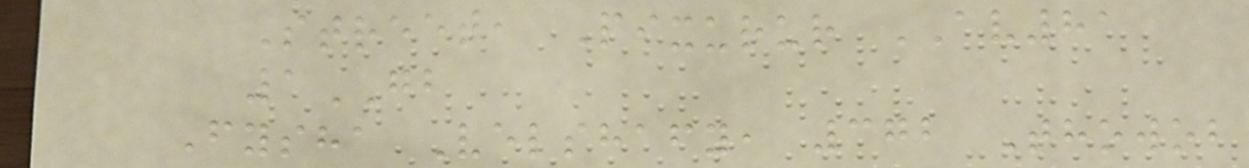Street, Pixurur AV81
1GB
Fysha Velshafy, 372 Thowob
